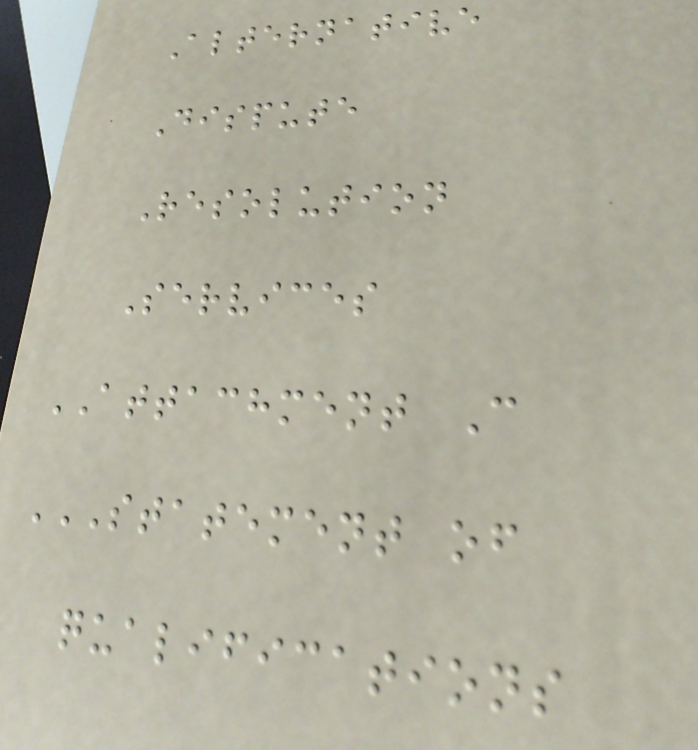Alternative
Dispute
Resolution
Services
ATTACHMENT C
STATEMENT OF
QUALIFICATIONS
